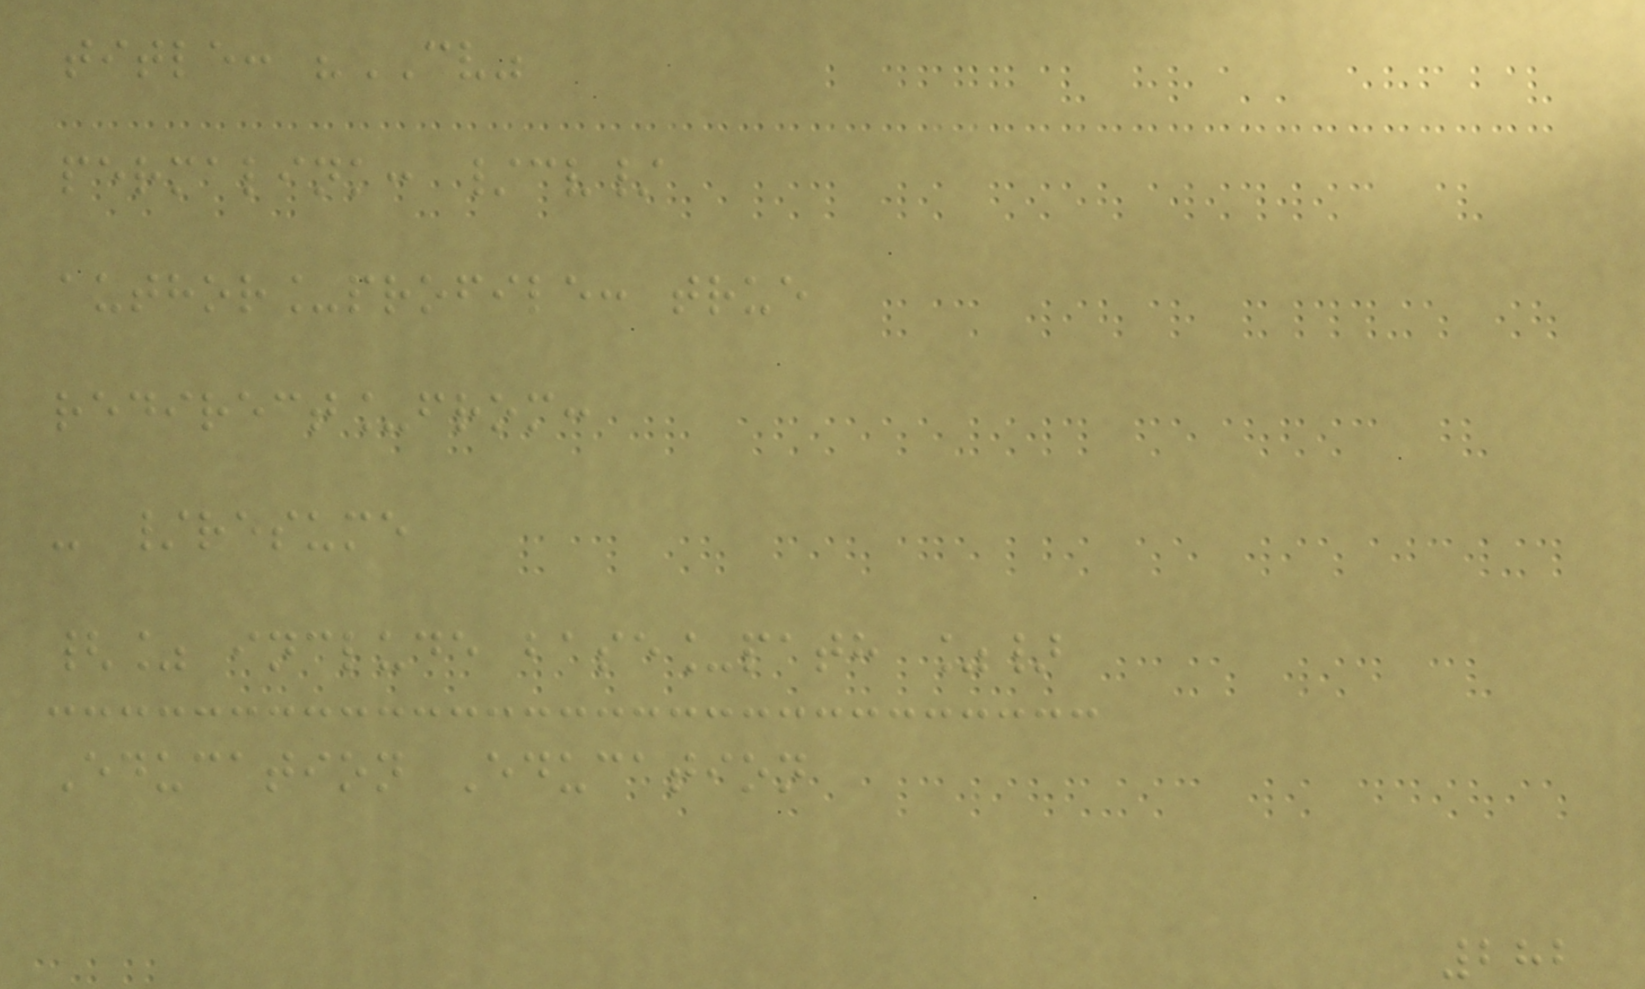title: "CV"
permalink: /cv/
author_profile: true
redirect_from:
- /resume
{% include base_path %}
Education Education
282
